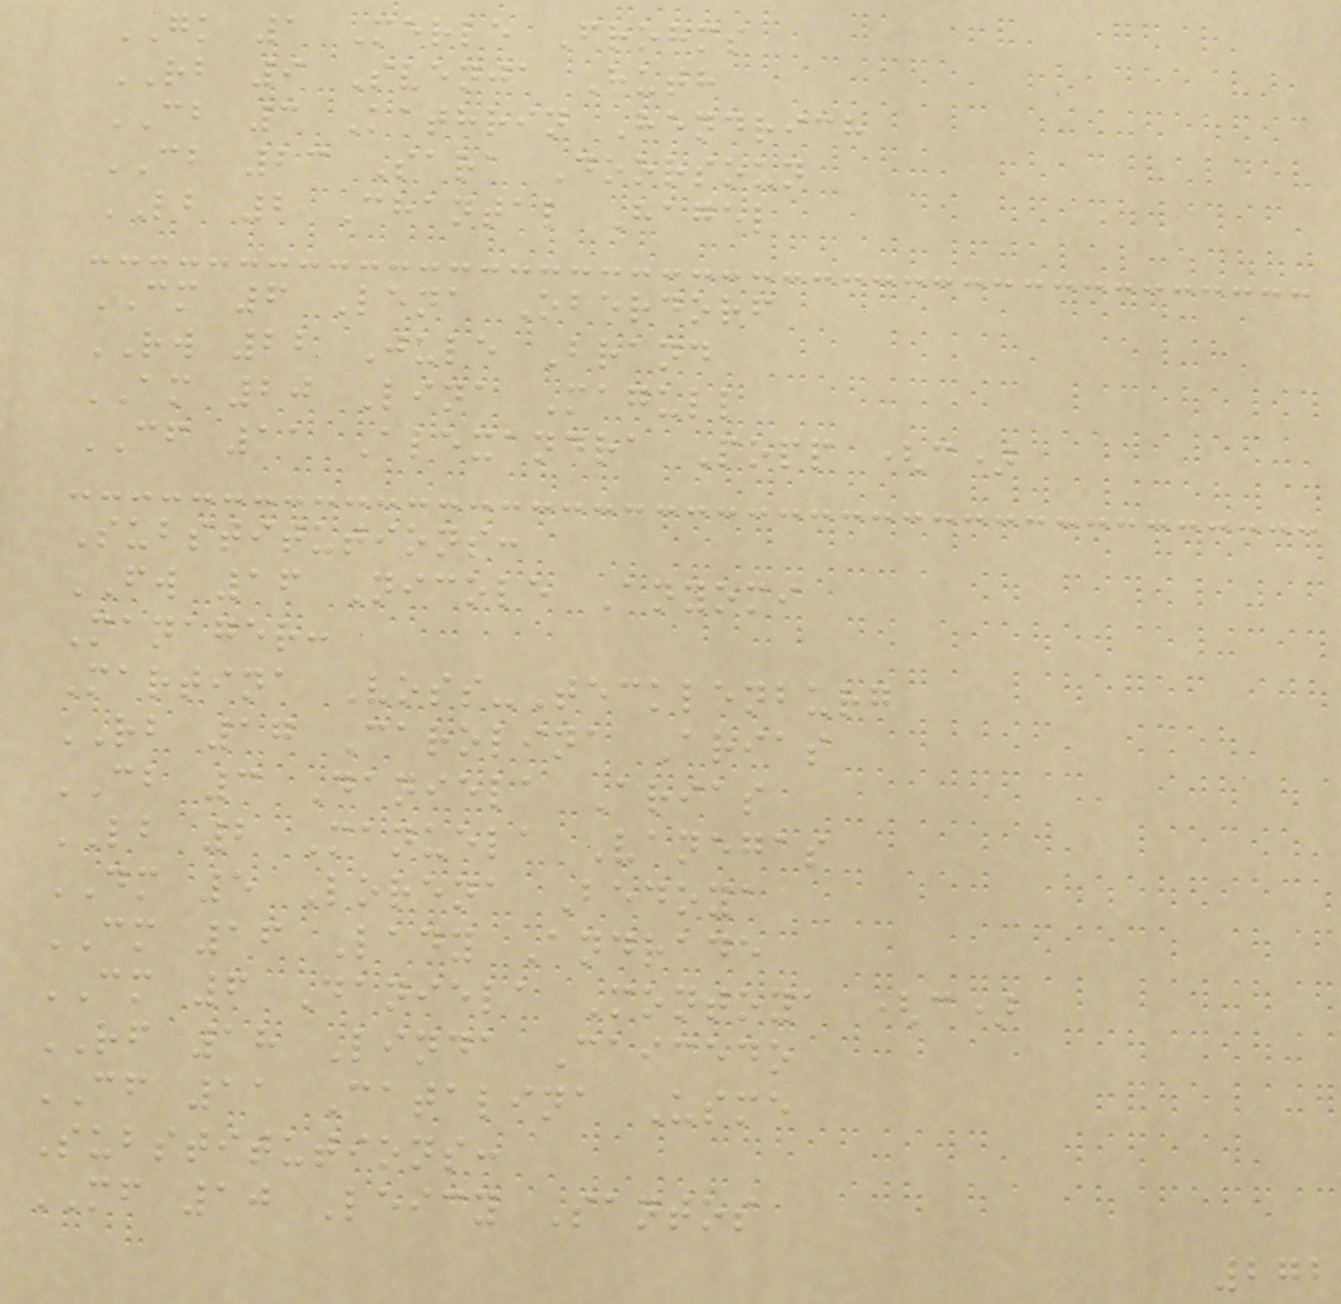GK 1 Merle Frohms
RB 9 Svenja Huth
CB 3 Kathrin Hendrich
CB 23 Sara Doorsoun
LB 2 Chantal Hagel
CM 6 Lena Oberdorf
RW 22 Jule Brand
AM 20 Lina Magull
CF 11 Alexandra Popp (c)
Substitutions:
FW 16 Nicole Anyomi
Manager:
Martina Voss-Tecklenburg
RB 17 Carolina Arias
CB 3 Daniela Arias
LB 2 Manuela Vanegas
DM 5 Lorena Bedoya
CM 16 Lady Andrade
CM 6 Daniela Montoya (c)
RF 18 Linda Caicedo
CF 11 Catalina Usme
Substitutions:
MF 10 Leicy Santos
272
